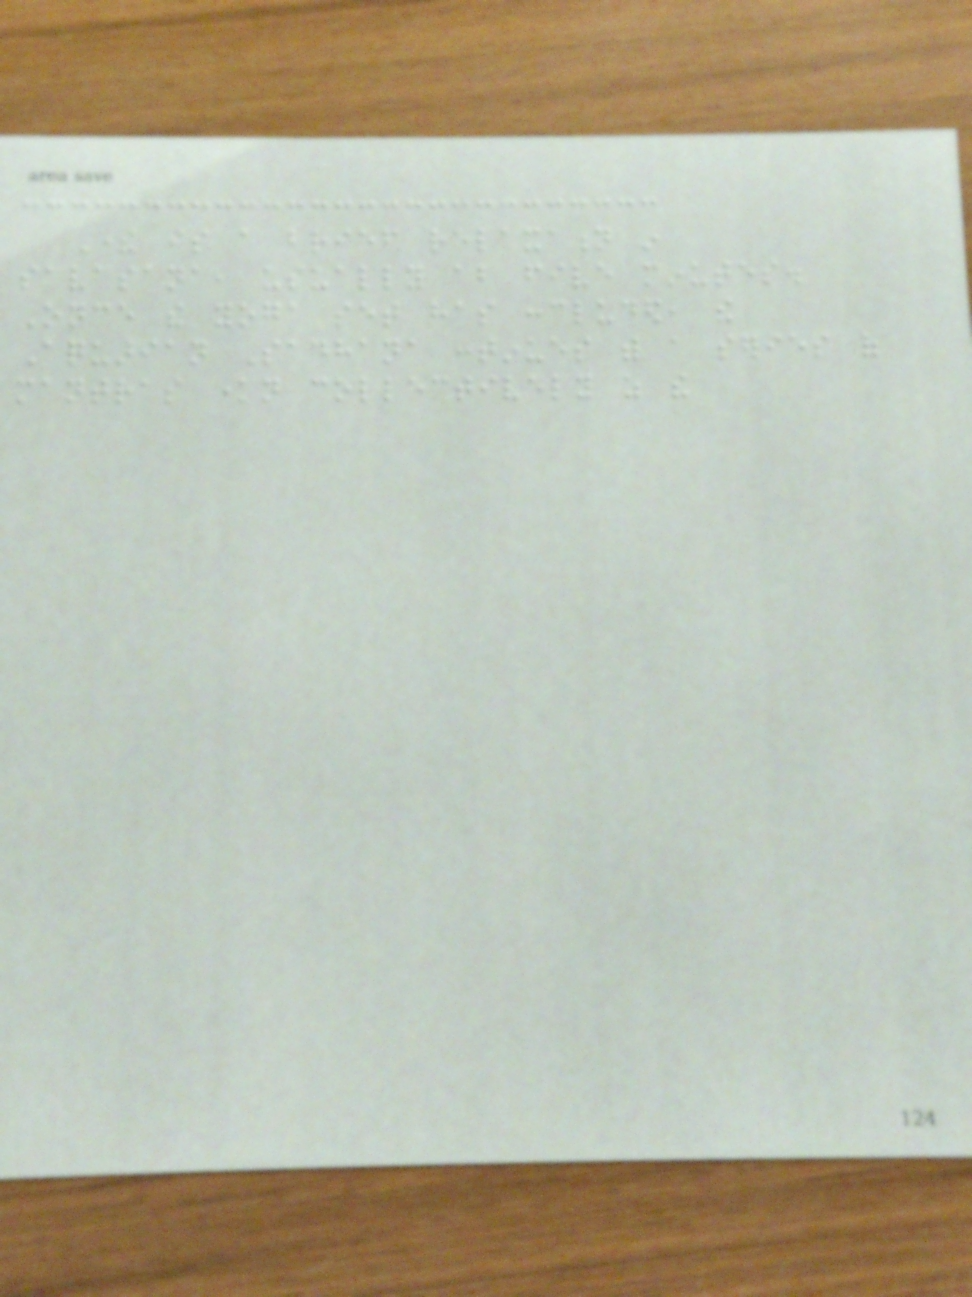There is a brief relaxation in
savasana, usually about five minutes.
Once the yoga set has concluded, the
Aquarian Sadhana continues with a series of
mantras known collectively as the
